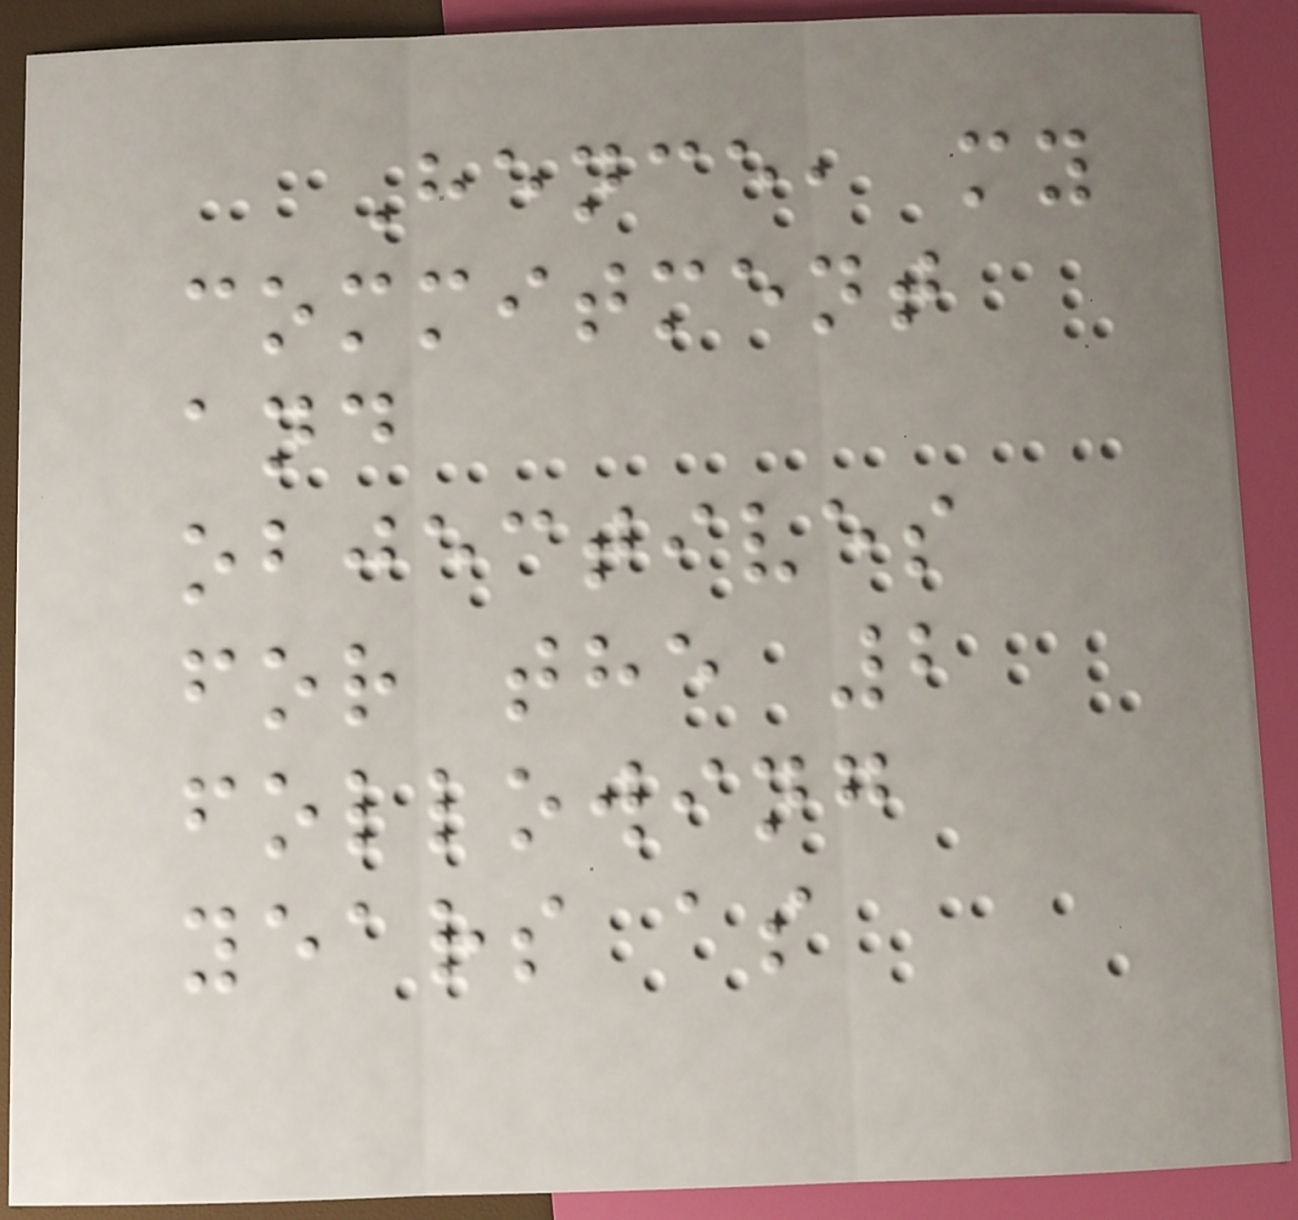Hence, my
commitment
and
objectives
for the 2
following
years as
